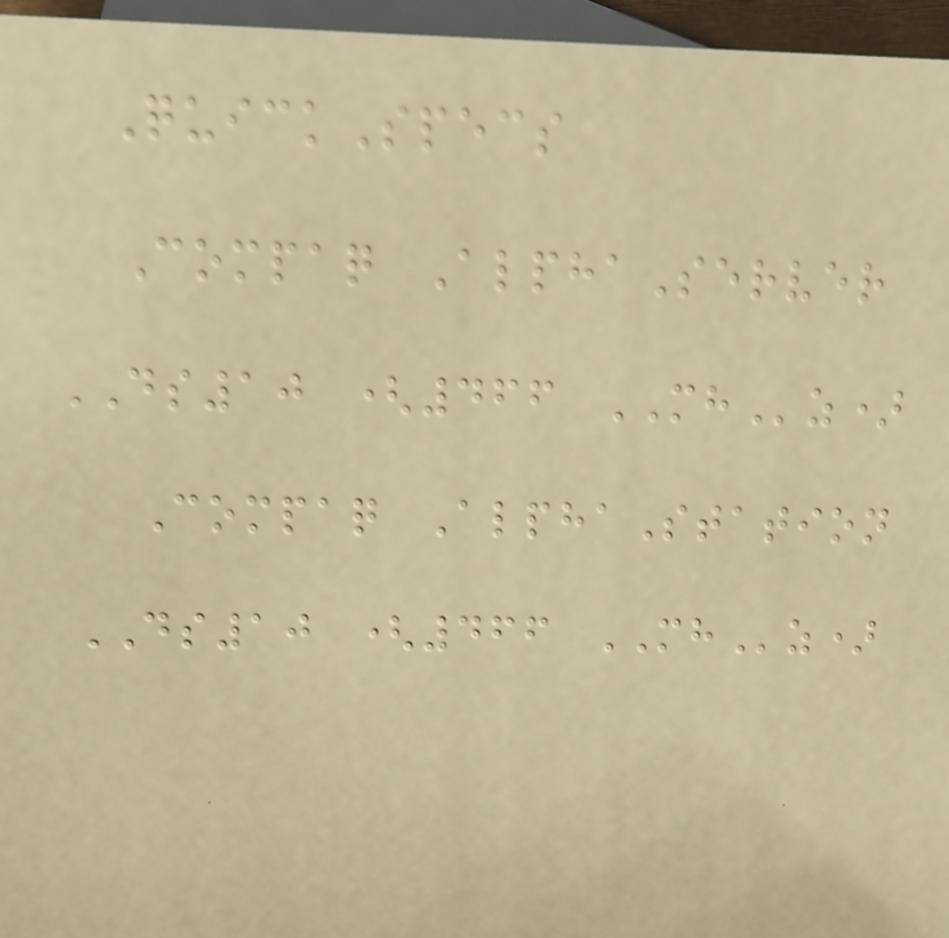QuickSpecs
Compaq AlphaServer
DS10 (466 MHz)
Compaq AlphaStation
DS10 (466 MHz)
